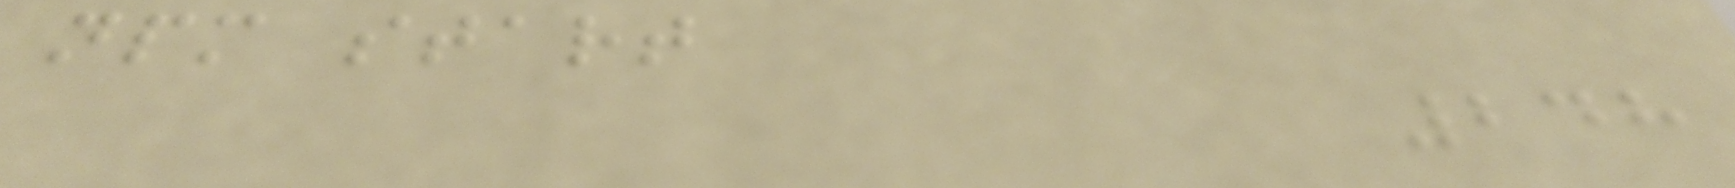npm start
248
